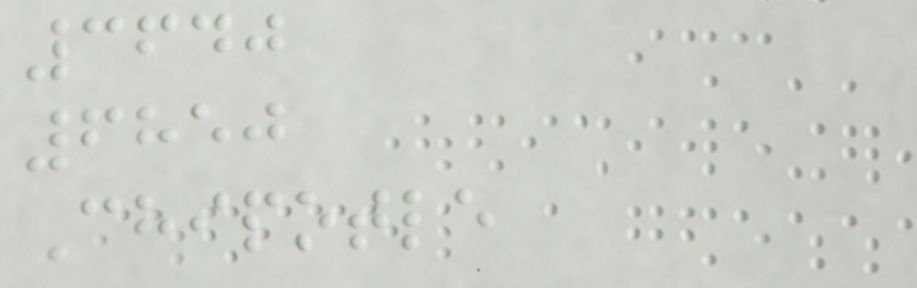3640
6850
Chipotle
